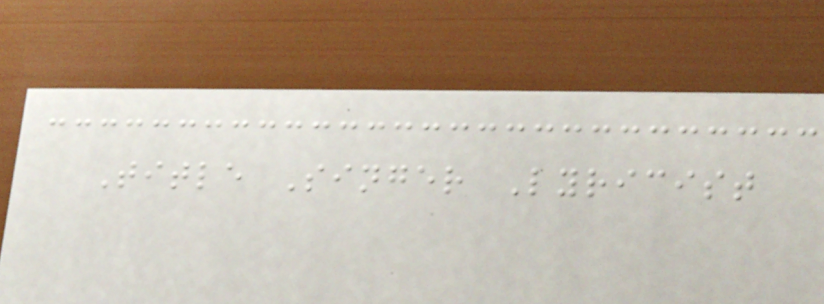Title Singer Lyricist
